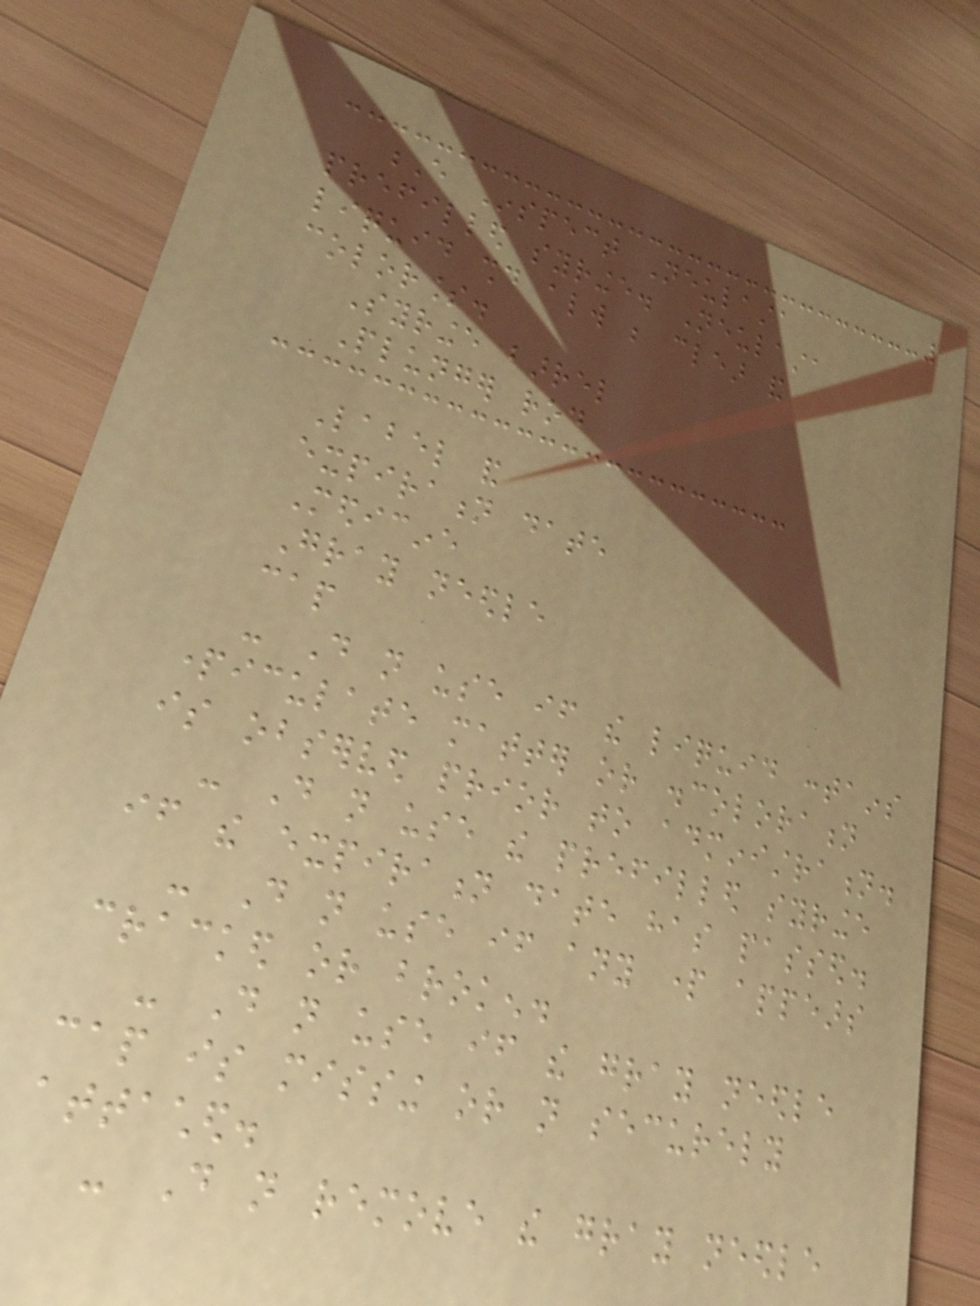E Inspect Neulasta
prefilled syringe. Neulasta
liquid should always be clear and
colorless.
Syringe barrel
Plunger rod
Label and
expiration date
Medicine
Gray needle
cap
- Do not use if the liquid contains
particulate matter or discoloration
is observed prior to administration.
- Do not use the prefilled syringe
if the expiration date has passed.
- Do not use if any part appears
cracked or broken.
- Do not use if the gray needle
cap is missing or not securely
attached.
- Do not remove the gray needle
